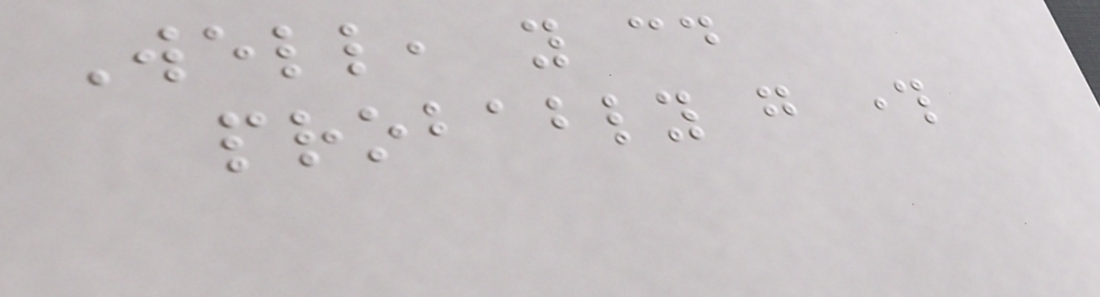Well, you could
probably go through
